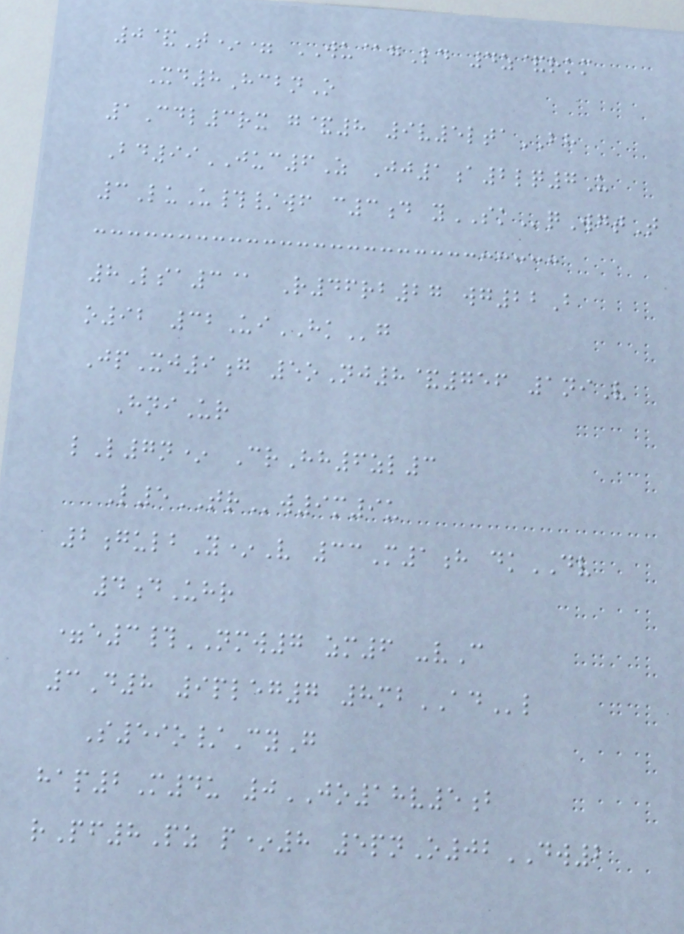0&T*= WU@gLd 4z&rkm
Xd8HcbnO
1Cdl3rx g&8 9v5ltaBH
Bd99JUC6Z Jj1a2lq7U
3LuU#/wf c3d ySKqWgtT
8Lsa3@ R46rb27 wg22B
o92 32UiHKg
JpXj9g 5oNj8&756 1niV
HniUr
lL7n* CrHh6zl3
L5TRw9m9u
2gulbY*V 33M1h dkDV
4dUhr
=e3#NMW7 zm6 -vC
3D8 9pleg7 8mbADl
S59o/CyG
hap2M4u 0JO18v5b
rPf8Pz p*8 5pnO02DW2
